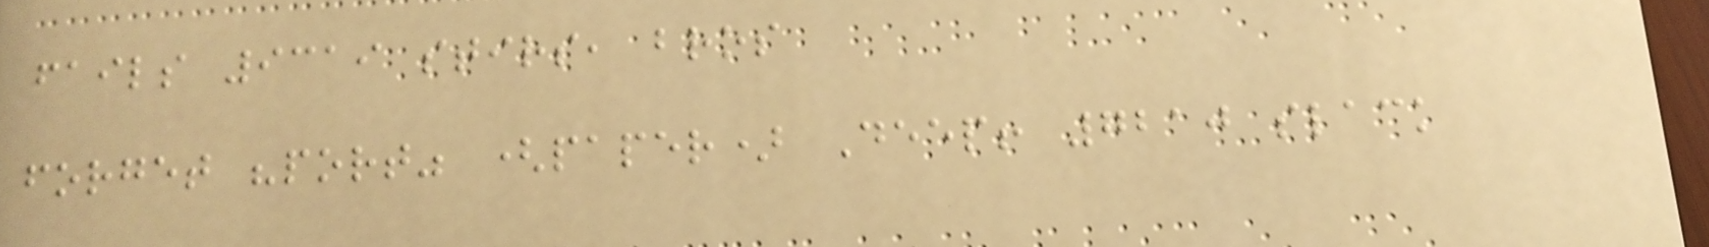fails 9319 stirs, bros
forget "port" (paper) Deep! 7210 slack
